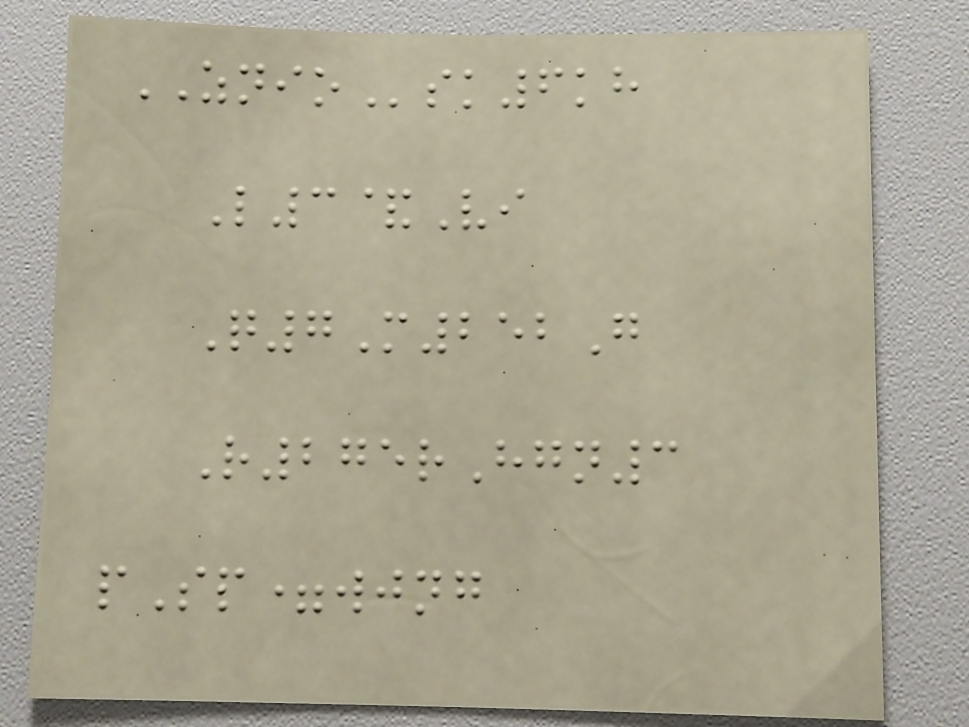ZNIOsk6kh
L3&Vi
Q7M252G
R275rHgn3
pSp=wjng
